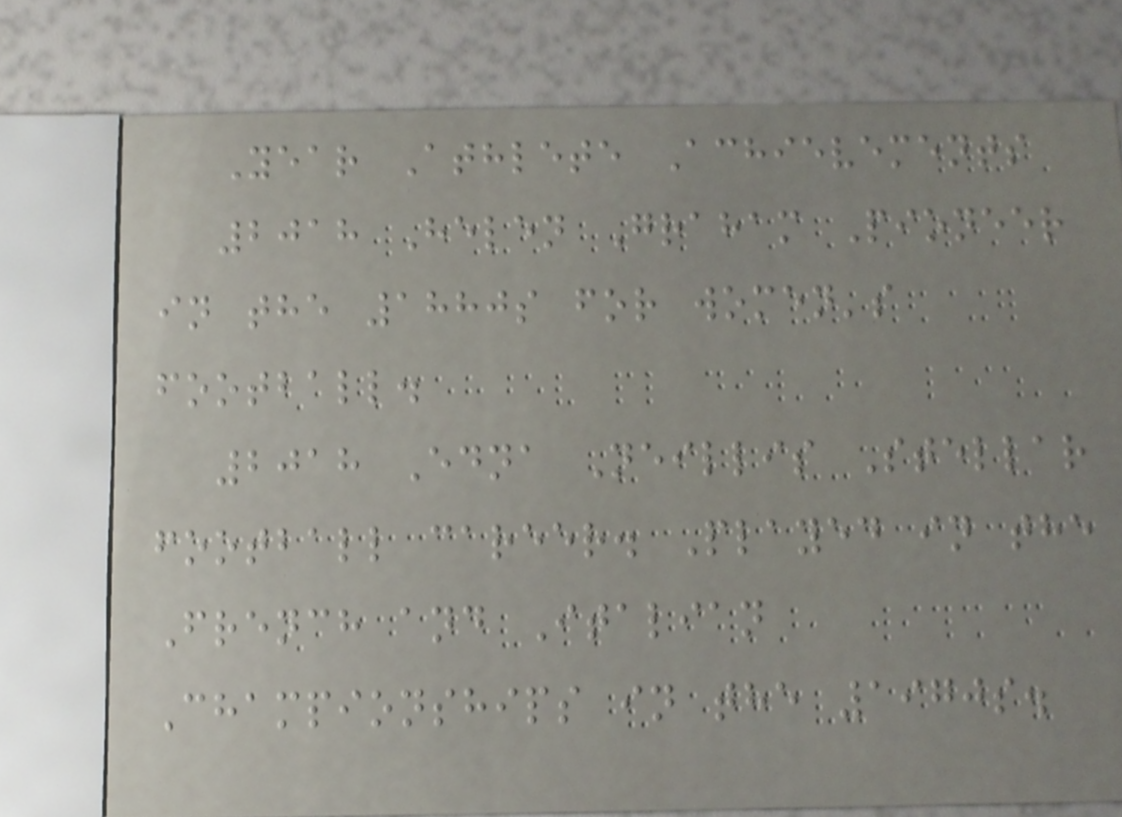Year Athlete Achievements
2018 Helen Graham Pioneer
in the 1880s for women's
football.
2018 Edna Neillis Stellar
football career. Played in the
French and Italian
Championships in the 1970s.
